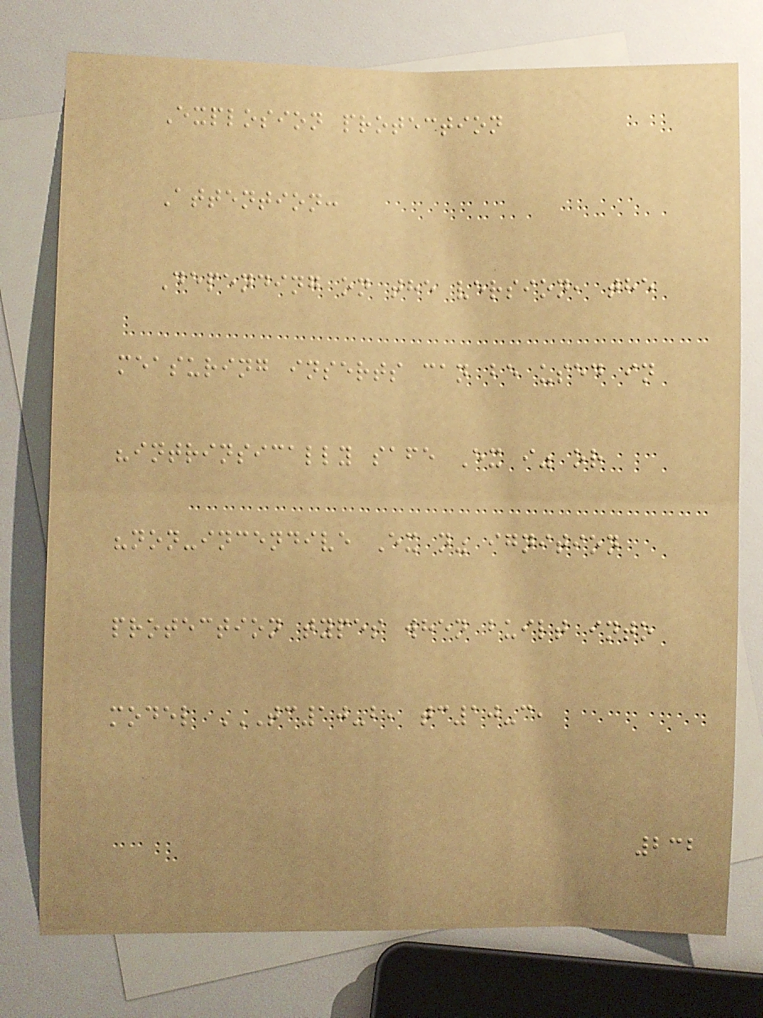Explosion protection
Attention:
Depending on the version, the
measuring inserts can be used in
"intrinsically safe Ex i" or
"non-incendive Ex n" ignition
protection types when built into
model TC10-B, TC10-C,
232
